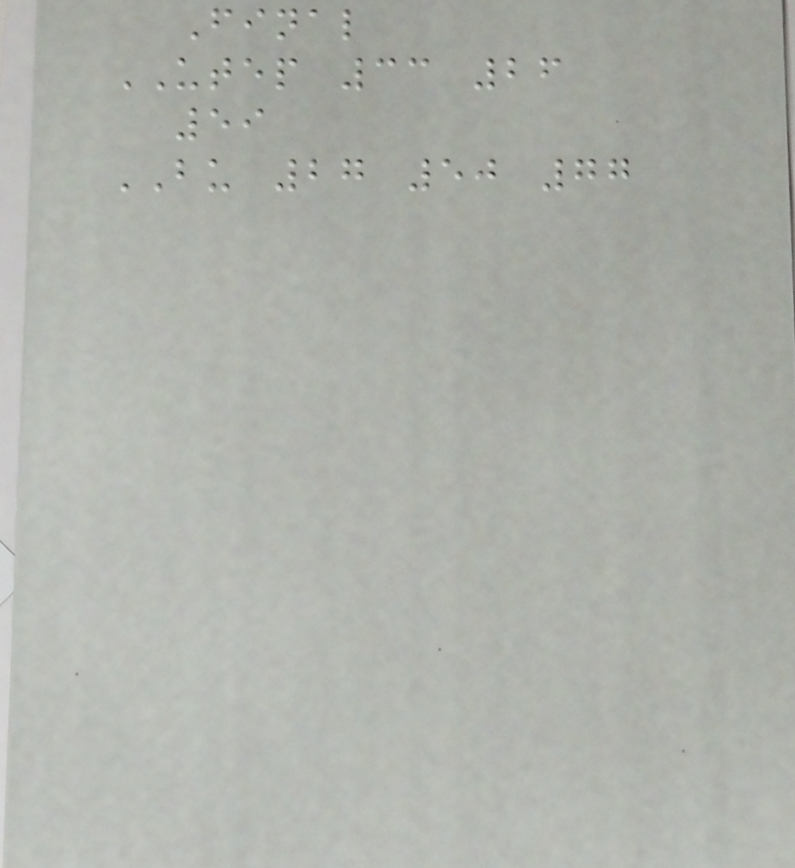Final
UTEP 33 26
59
BU 27 50 77
